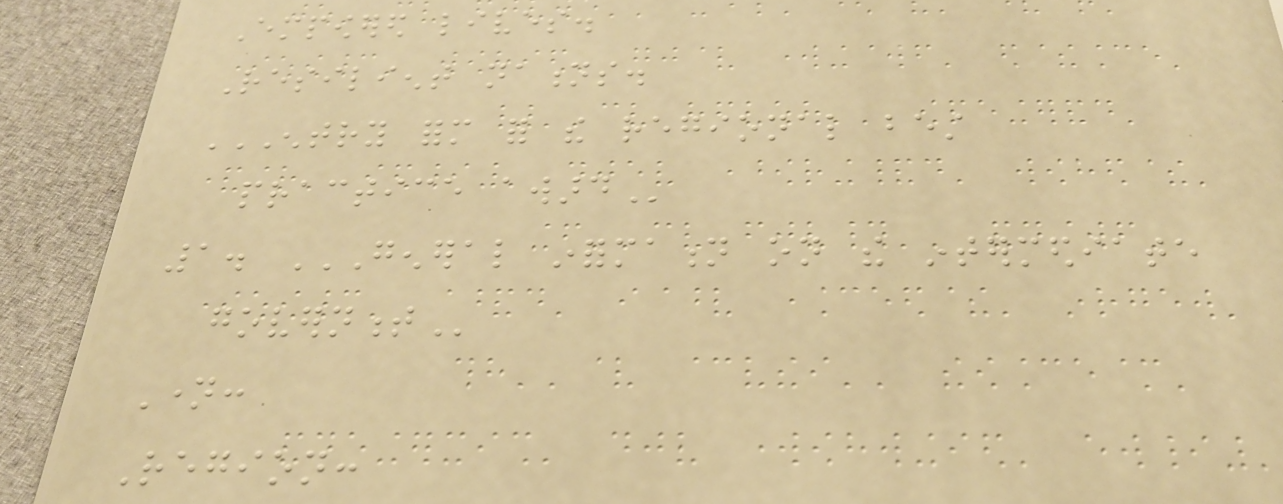Empowered lives.
Resilient nations.
ENTRY FORM FOR THE REGIONAL BEST
PRACTICE AWARD
1. GENERAL INFORMATION ON THE INTERMEDIATE
GOVERNMENT
Name:
Region:
